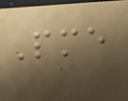Pme
